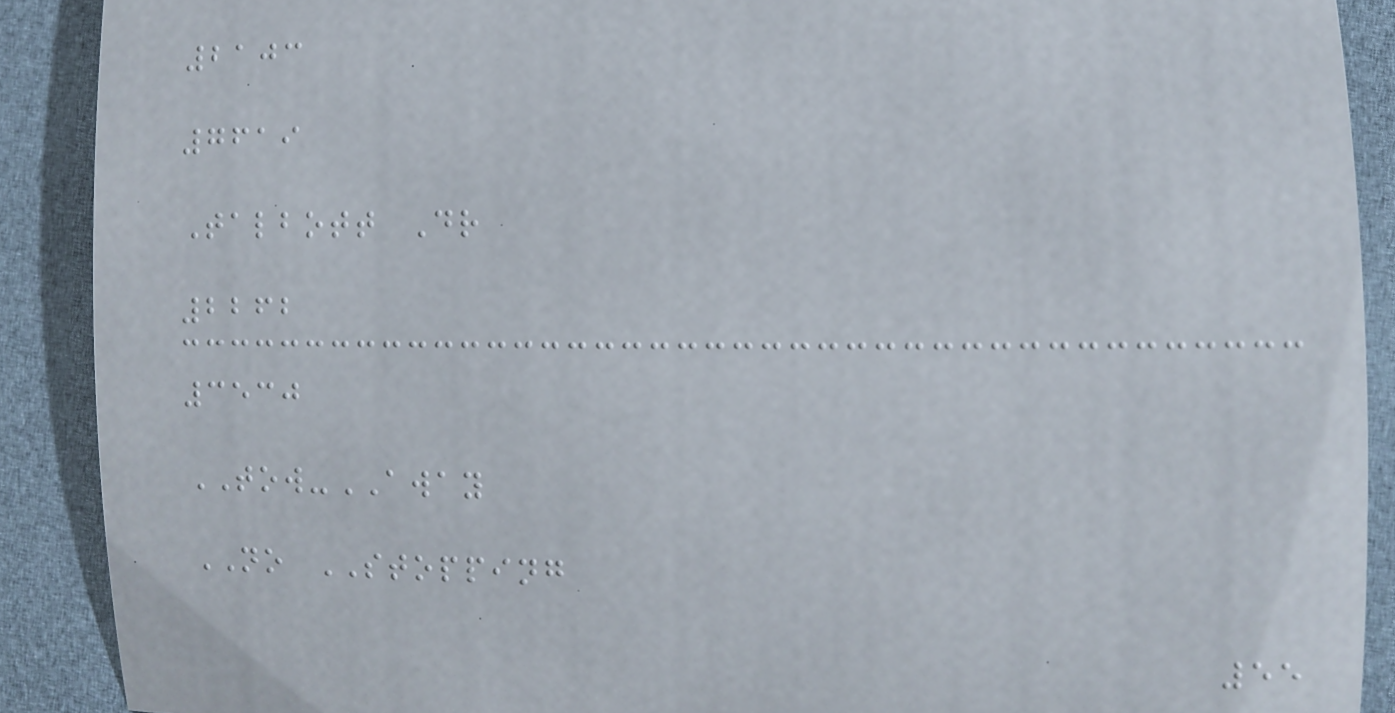2103
7619
Talbott Dr
2262
3530
TOW-AWAY
NO STOPPING
55
